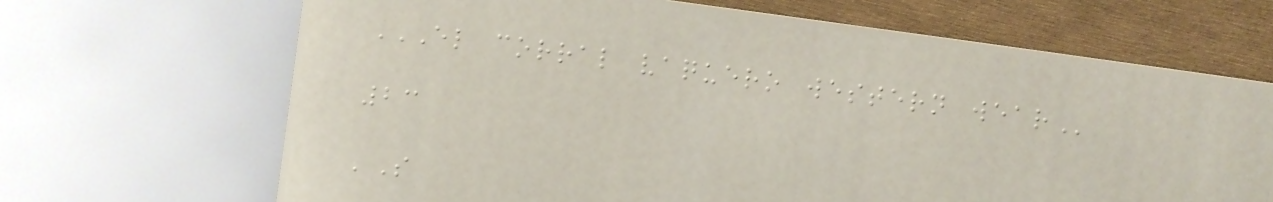EL CORRAL VAQUERO WESTERN WEAR
23
'S
